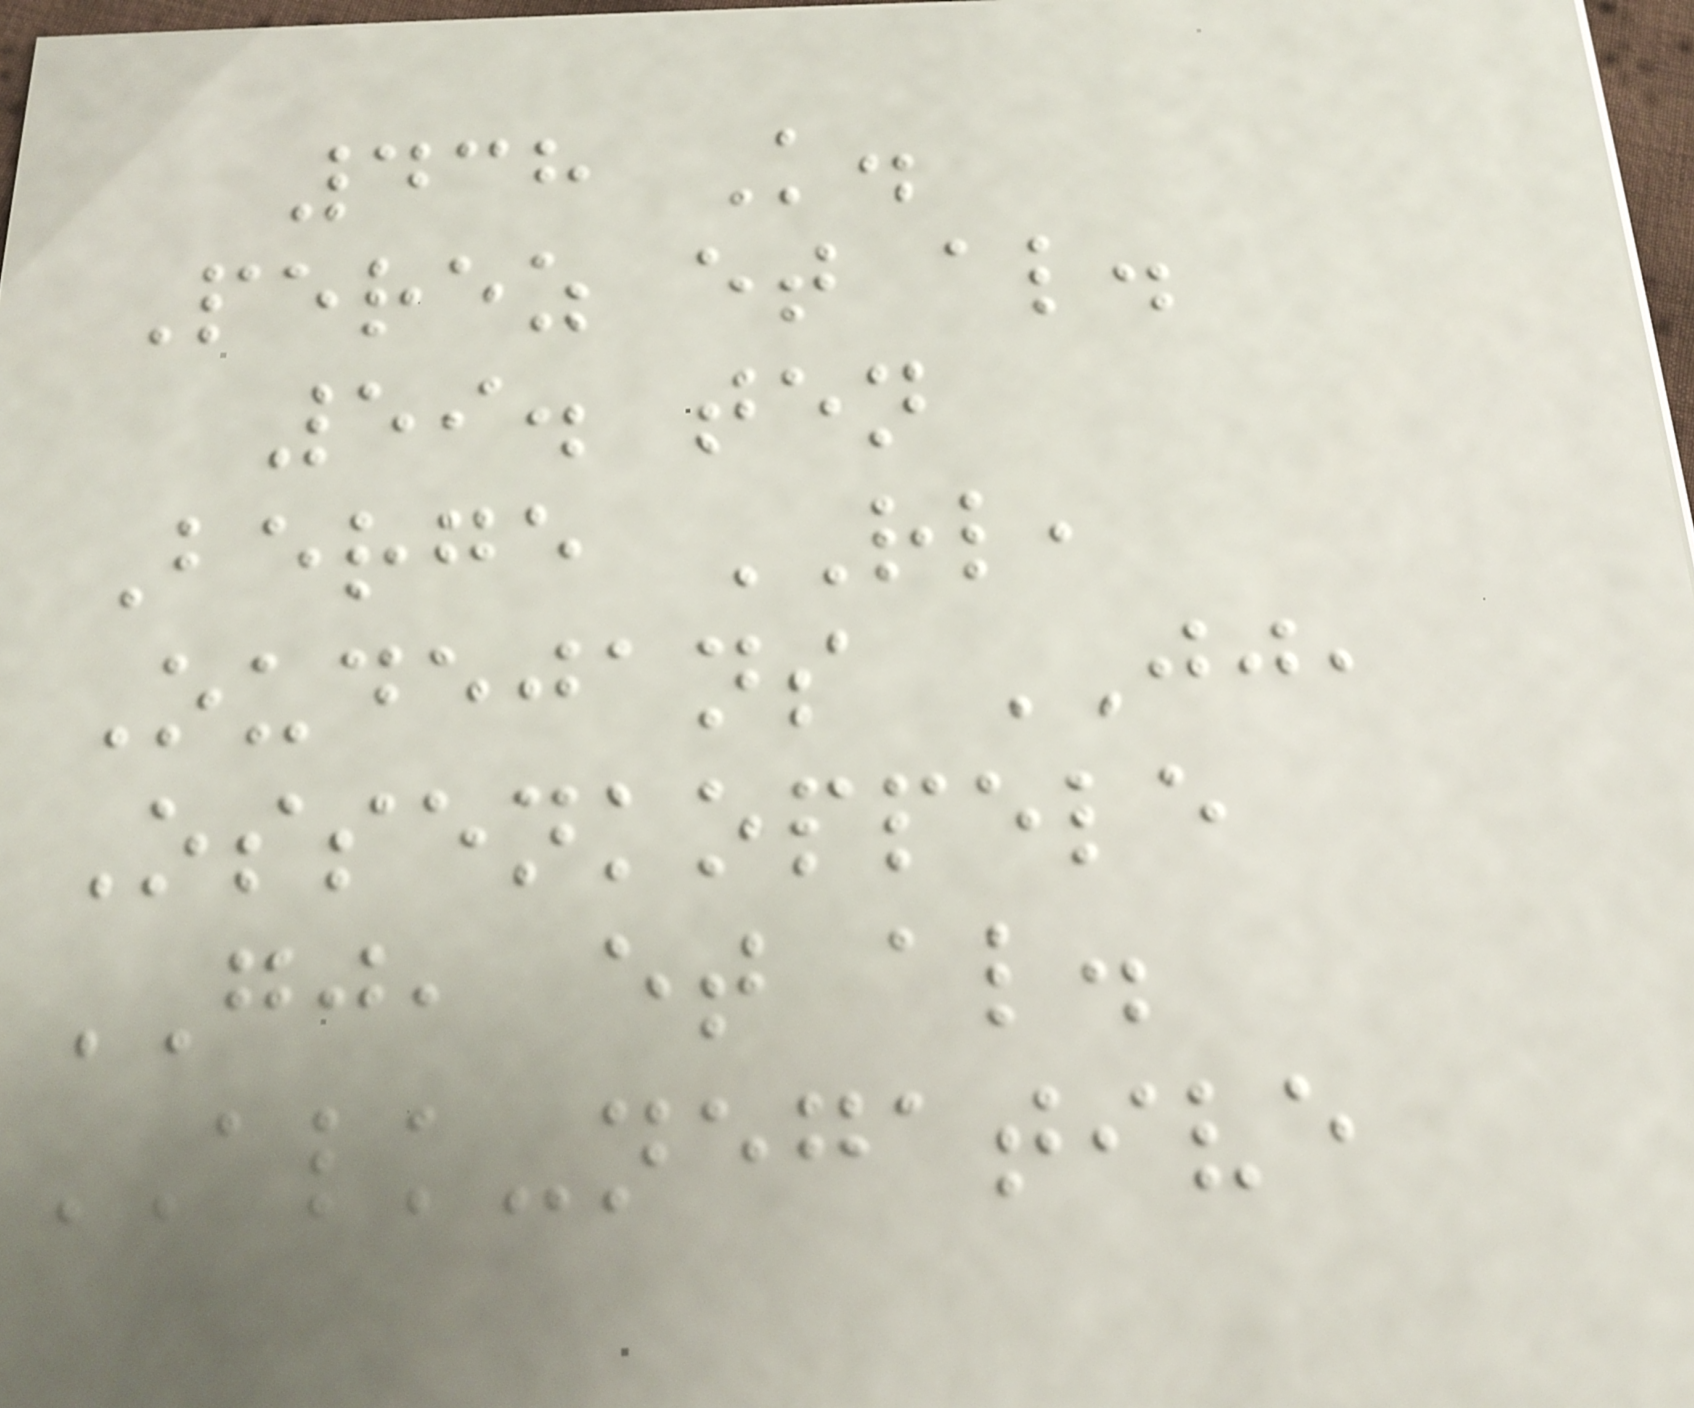438 K.
Perez et al.
59. ten
Berge RL,
Oudejans JJ,
Ossenkoppele
GJ, et al.
ALK-negative
